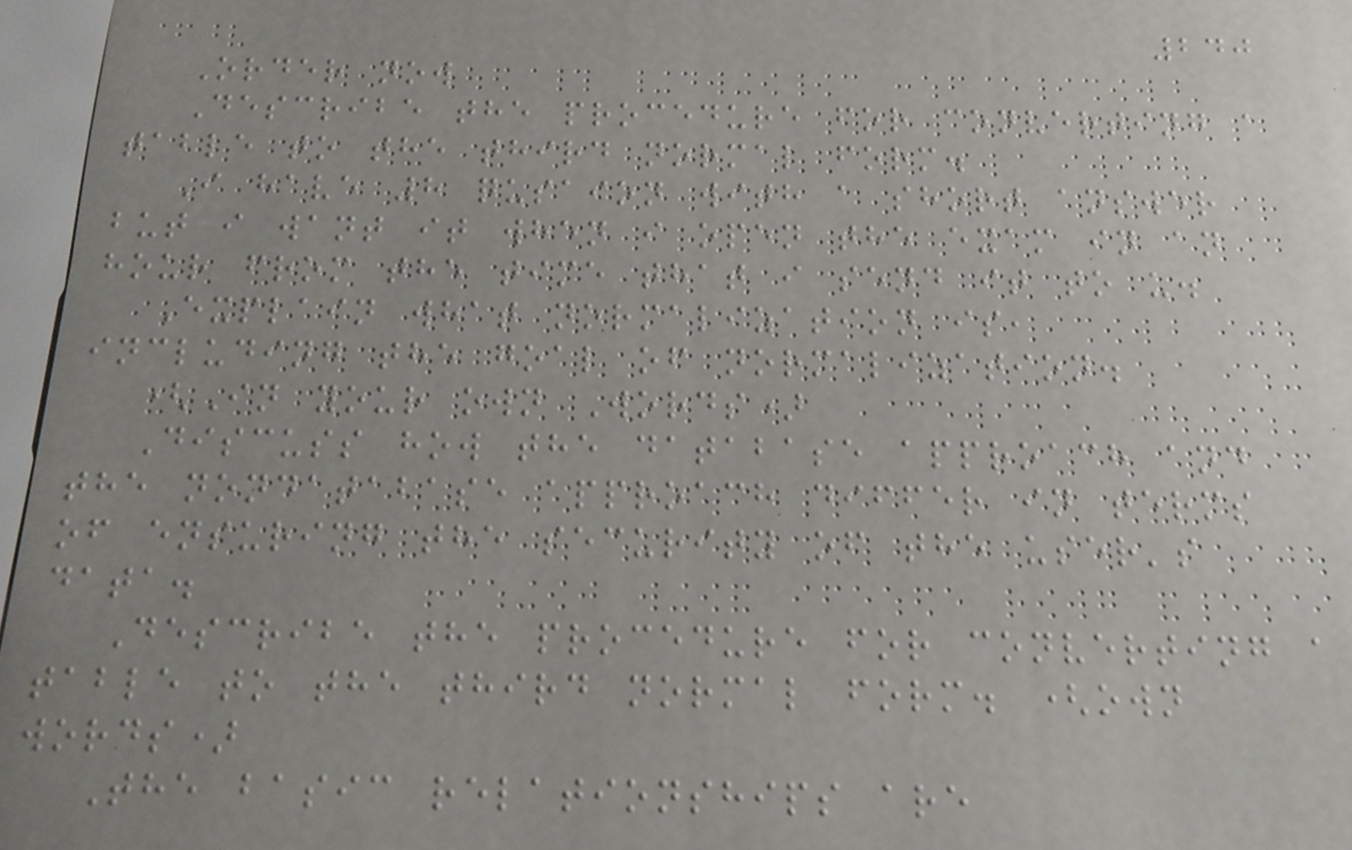240
Order now
Describe the procedure for converting a
table to the third normal form.
I have 8 qusaion with a short answer
but i want it when i open the exam in an
hour from the time that i send it to u.
Explain what normalization is,
including the goal of normalization.
(In your own Words)
Discuss how the database approach and
the nondatabase approach differ in terms
of ensuring the security of the user's
data.
Describe the procedure for converting a
table to the third normal form. (own
words)
The basic relationships are
